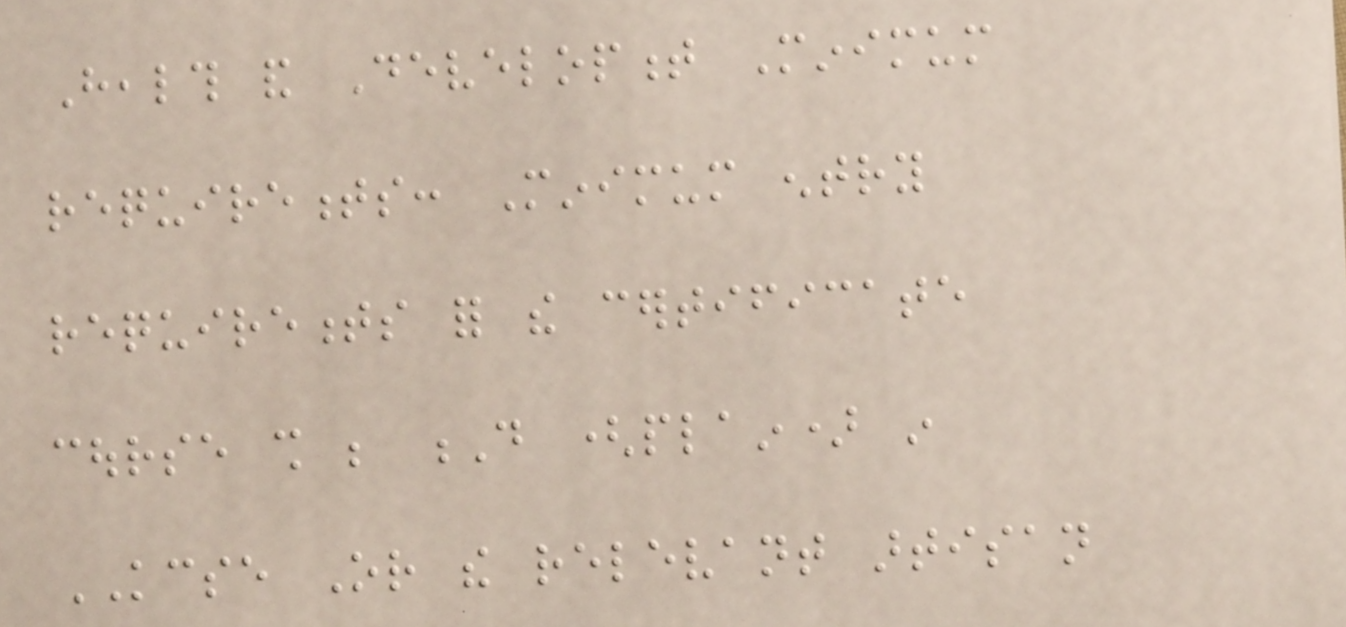Health and Development Minimum
requirements: Minimum entry
requirements for the certificate
course shall be D (plain) in
KCSE Or the relevant artisan
